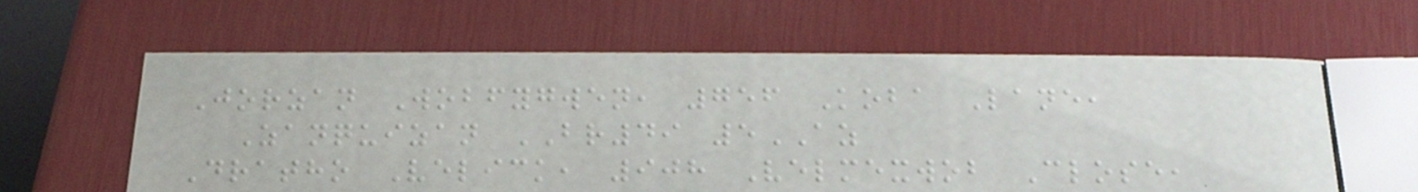Jorzan Wobfygwen, 756 Koba Lane,
Zanquizan BR49 5AZ
Dratho Velick, 908 Velmexwob Close,
